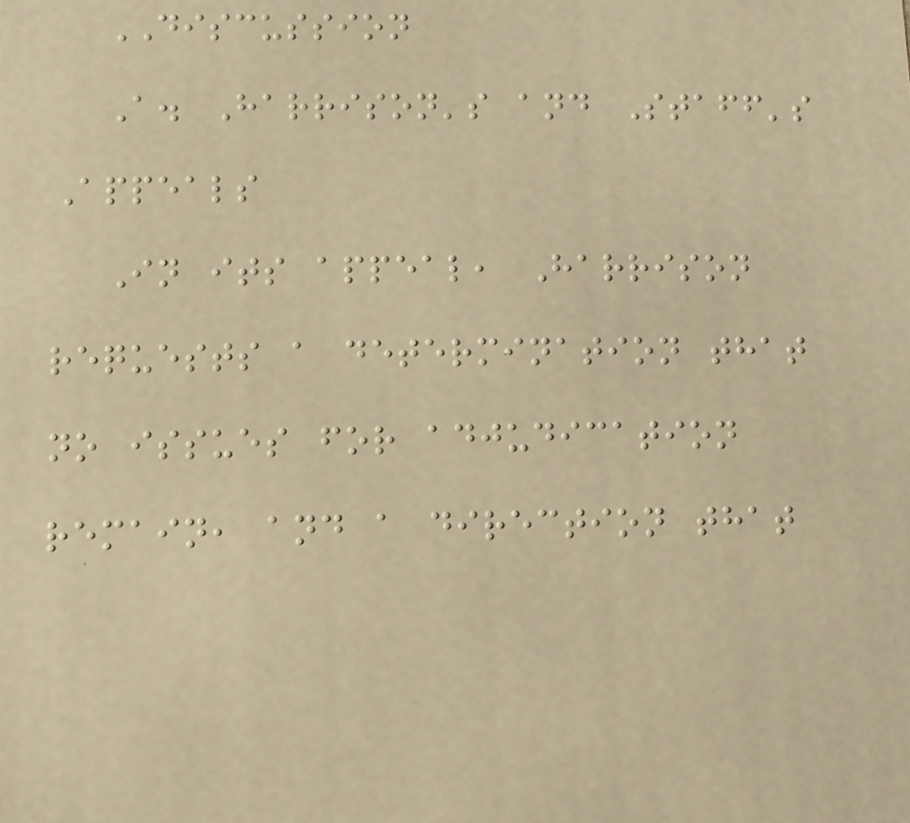DISCUSSION
A. Harrison's and Staff's
Appeals
In its appeal, Harrison
requests a determination that
no issues for adjudication
remain, and a direction that
